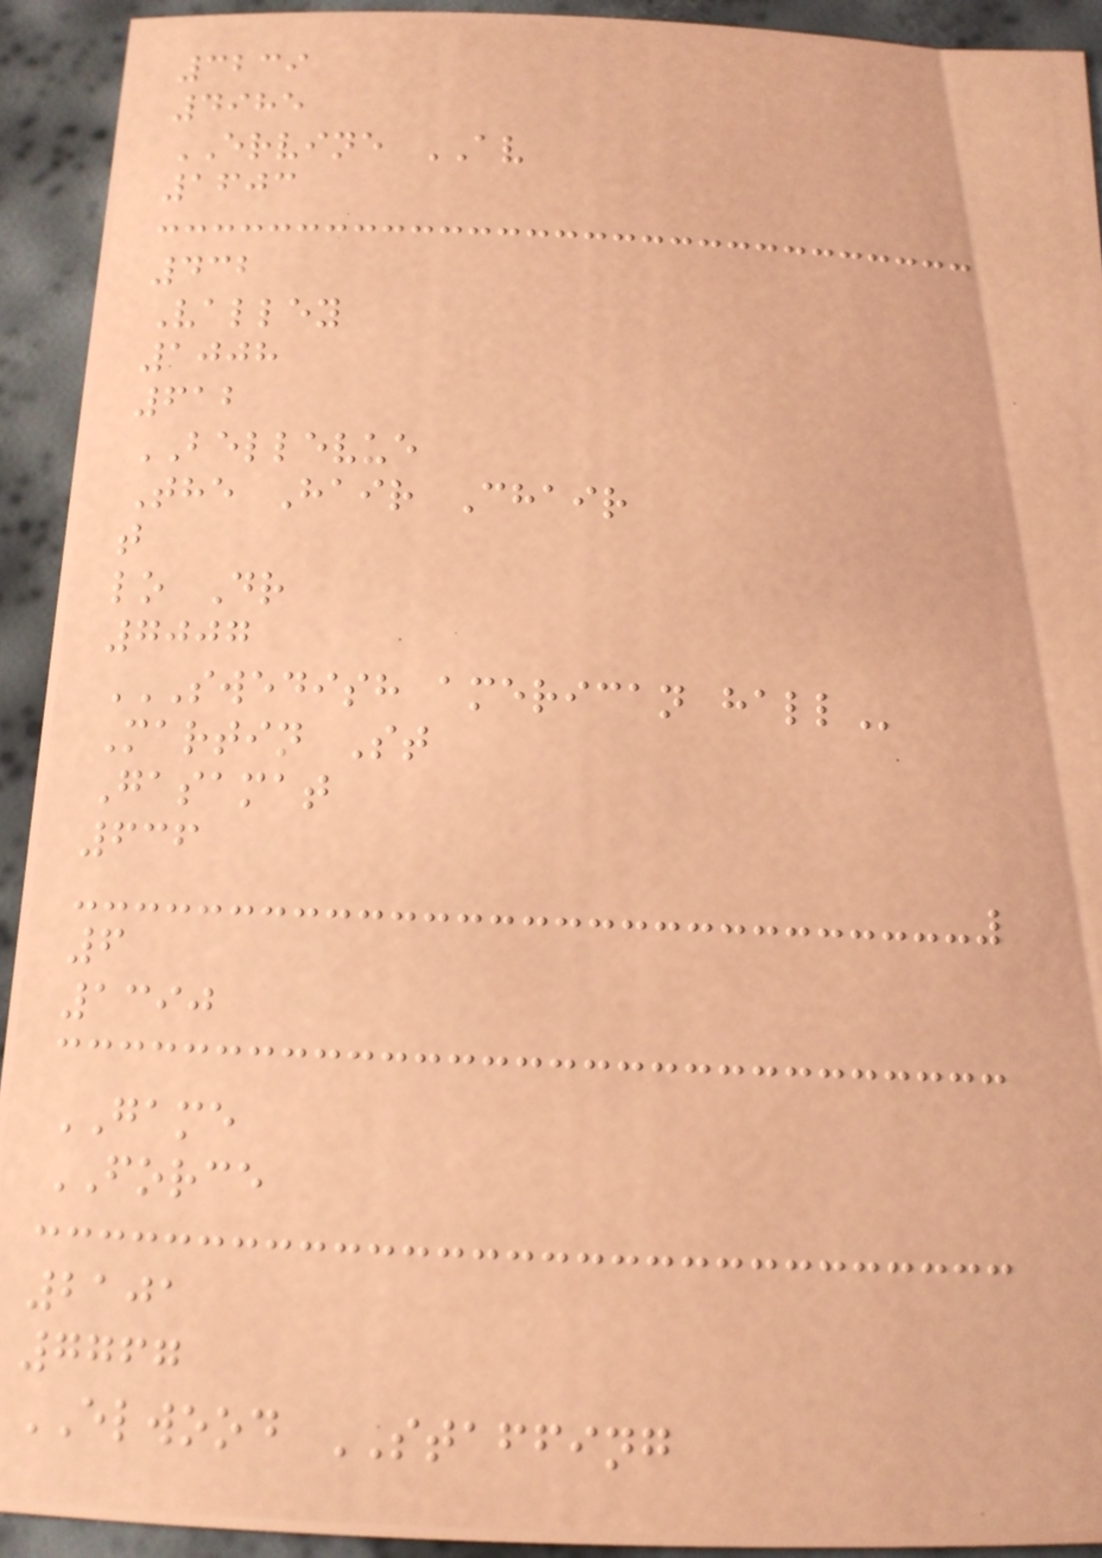3239
4985
ERVINE AV
1603
432
Valley
1008
612
BELLEVUE
The Hair Chair
t
lo Dr
7007
SWEDISH AMERICAN HALL
Martin St
Gasamat
636
6
1390
GAME
FORCE
2101
7767
ELWOOD STAFFING
